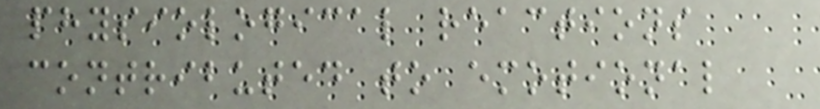physiological reactions
contributed to emotional
